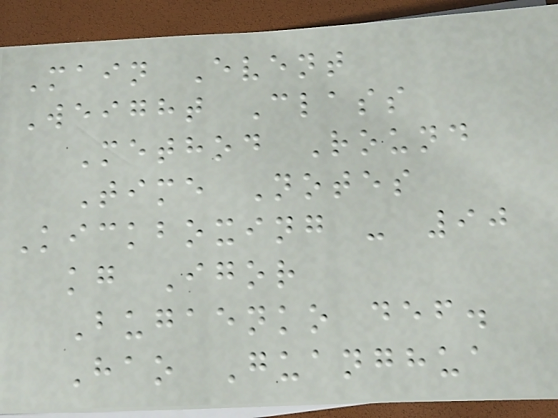Main Event
Weight Class
Method Round
Time Notes
Kickboxing - 90
kg Igor
Bugaenko def.
Hao Guanghua
